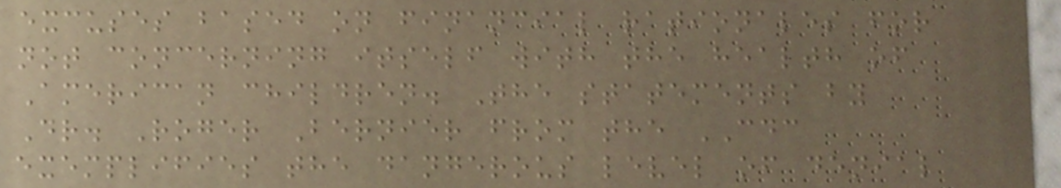excuses based on financial rationales for
not concerning itself with the health of
American children. The statements by
Dr. Roger Bernier from the CDC
exemplifies the dangerous level of denial
